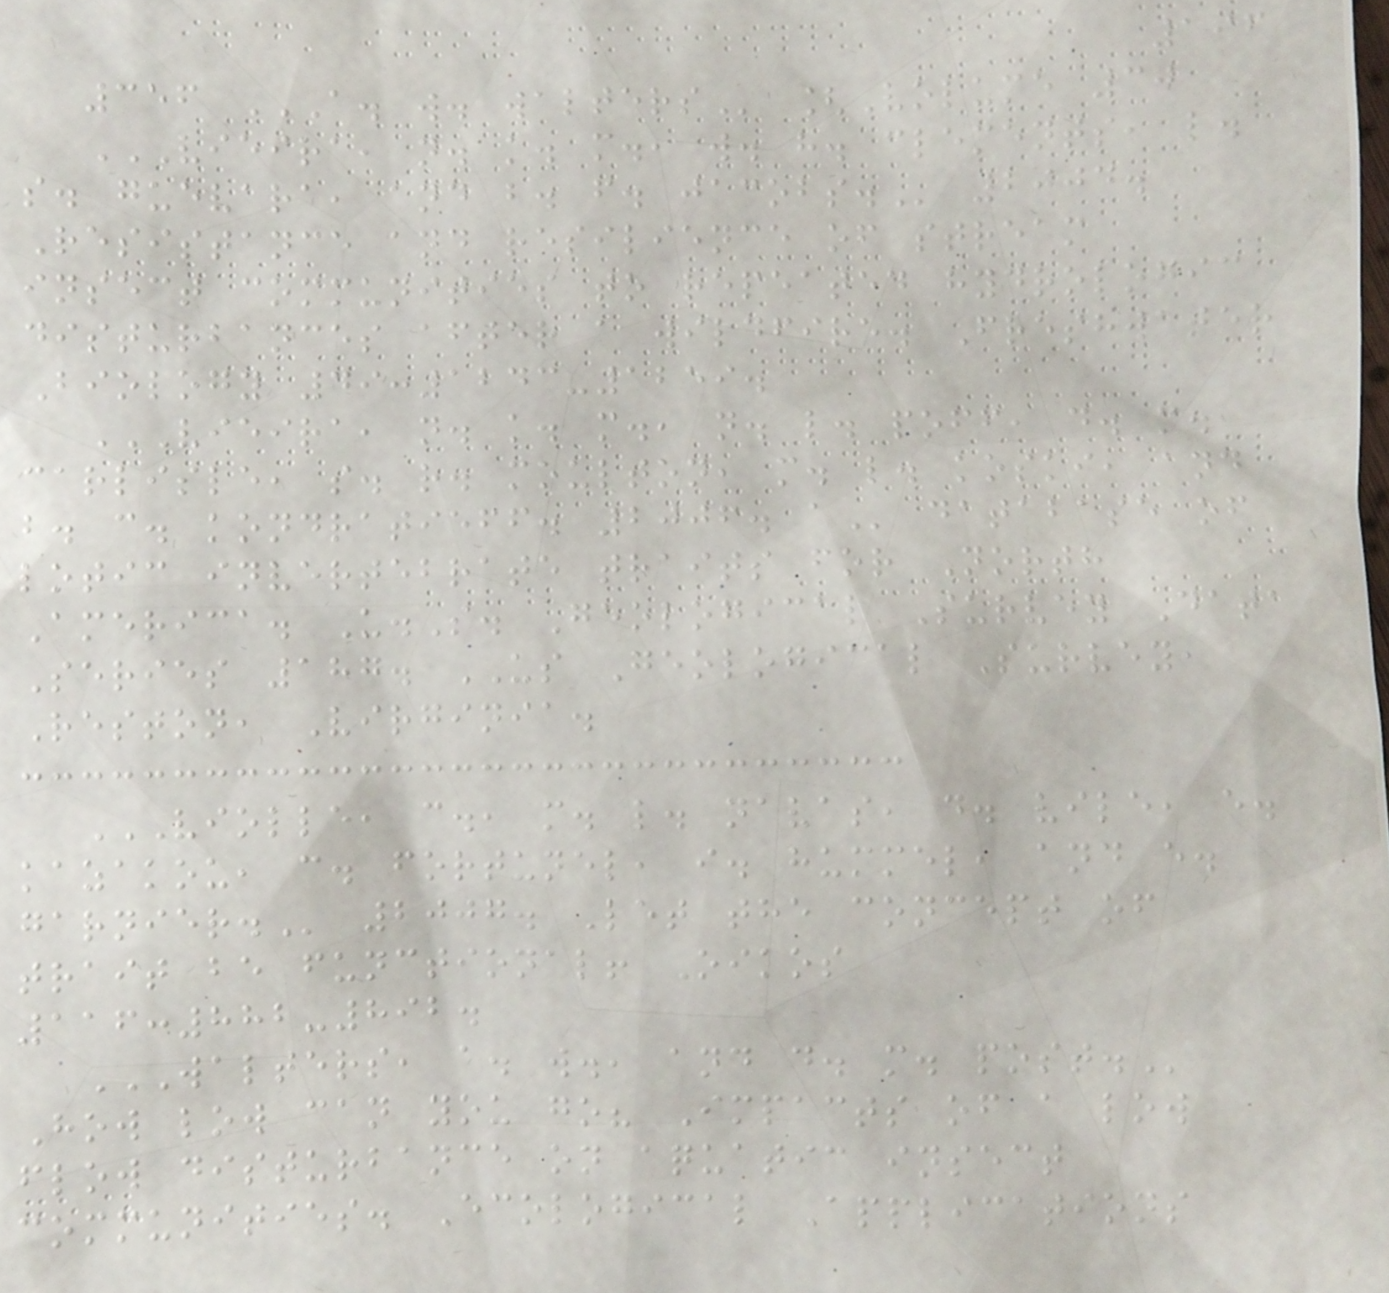196
356 A. W. WALTERS [Volume 30
VIEIRA, N. K. M., W. H. CLEMENTS, L.
S. GUEVARA, AND B. F. JACOBS. 2004.
Resistance and resilience of stream
insect communities to repeated hydrologic
disturbances after a wildfire. Freshwater
Biology 49:1243-1259.
VIEIRA, N. K. M., N. L. POFF, D. M.
CARLISLE, S. R. MOULTON, M. L. KOSKI, AND
B. C. KONDRATIEFF. 2006. A database of
lotic invertebrate traits for North
America. U.S. Geological Survey Data
Series 187. US Geological Survey,
Reston, Virginia.
VIOLLE, C., M. L. NAVAS, D. VILE, E.
KAZAKOU, C. FORTUNEL, I. HUMMEL, AND E.
GARNIER. 2007. Let the concept of
trait be functional! Oikos
116:882-892.
WALTERS, A. W., AND D. M. POST.
How low can you go? Impacts of a low
flow disturbance on aquatic insect
communities. Ecological Applications
